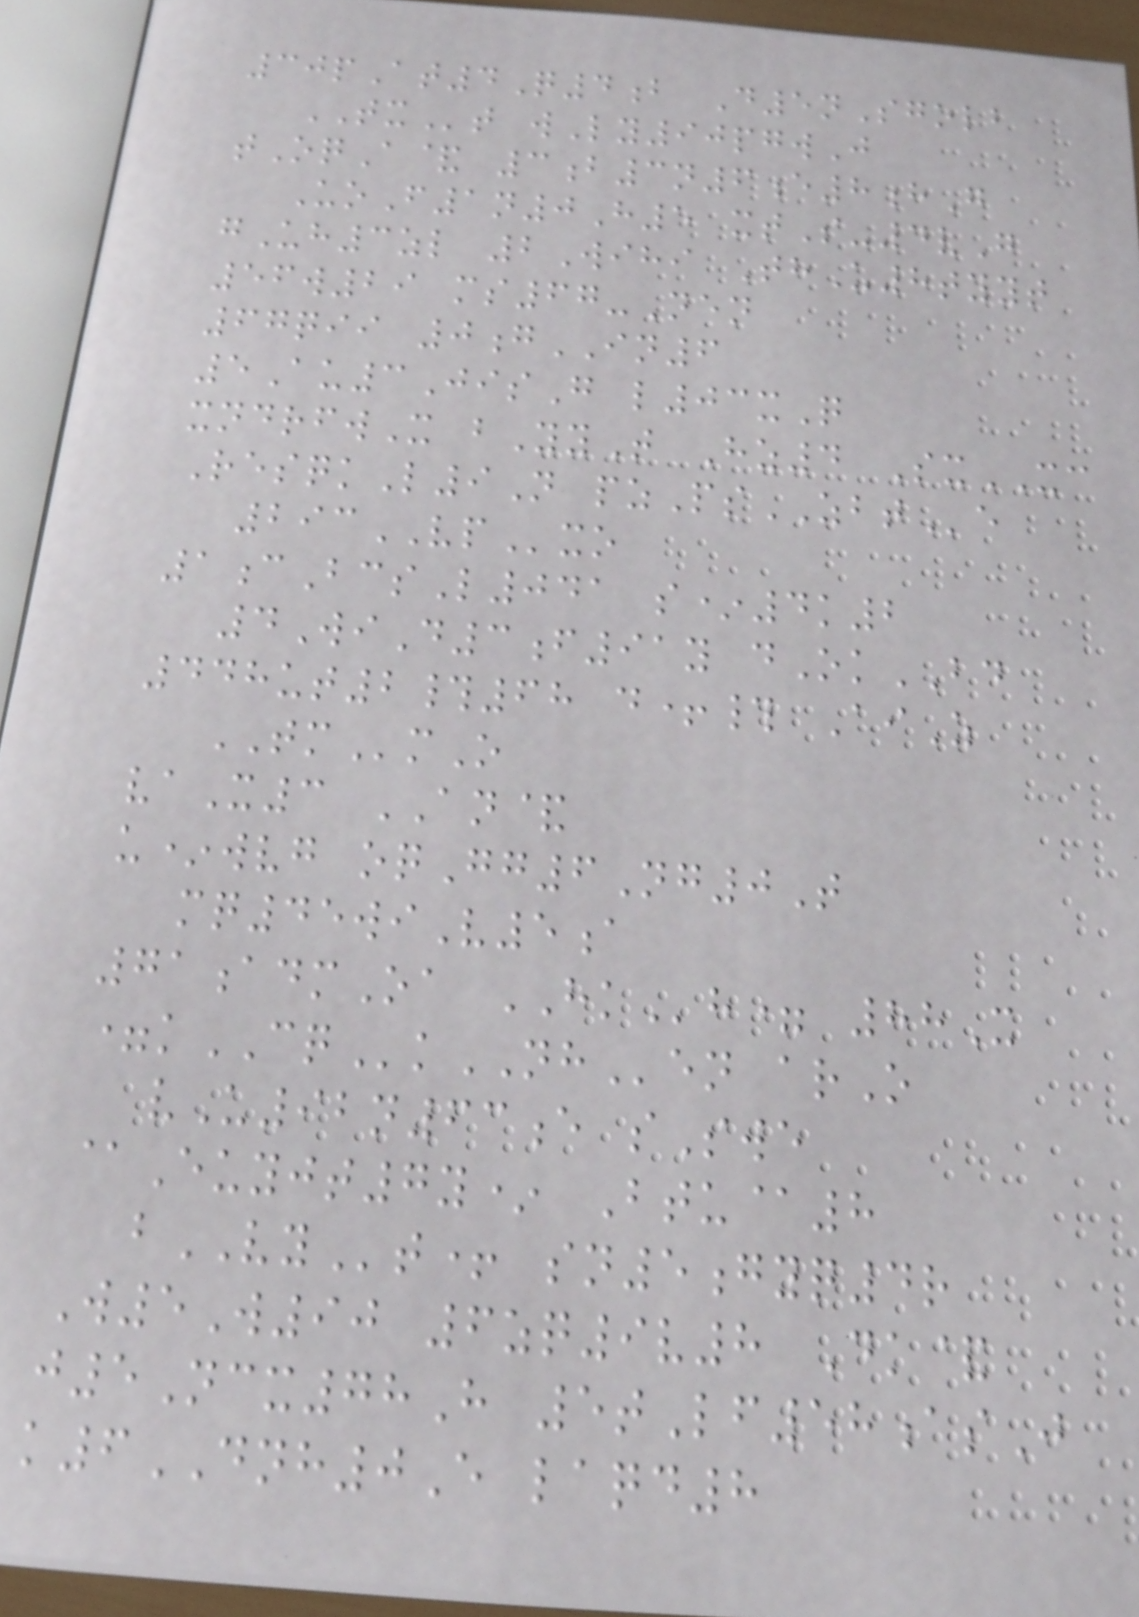30pAt4Q4b D5nSgolb
TXt wLy90pgwJ
tOqA& 3b3n6e8hG
UoF1n0H5 xtS-4vG
gUh3zl 2Wihi ThU8tyyt
56w29 ms67-Nen
67qii 0gIN6
5Au3JisG l03xQ
xndrfwX bYyT Hz4 SxXC
ResqkL9N pzPsZBTe
293VPxo
1cBcsL041 s*4k2
4WiD3f91y dOkBD
448ut2#68 d+# AiZ
TMmO
vaX3 AN&
u*wvg oqGg6Ng0T
mq45wiV5a
71admOa HKh= 88X
=kCQkNHen arO
vU92n63e sSwe
@Euyjt7y* Btu@8
bVYt+ sn5gyq4r
W5W90 6zq9v8 Dk&
j5Ncx78H 5tLf58asJ
k6DNH0E laqd8
